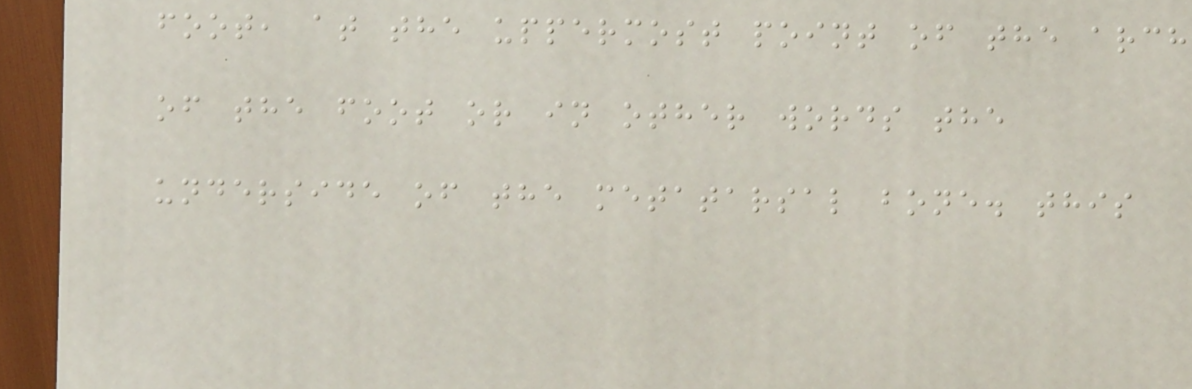foot, at the uppermost point of the arch
of the foot or in other words the
underside of the metatarsal bone. this
